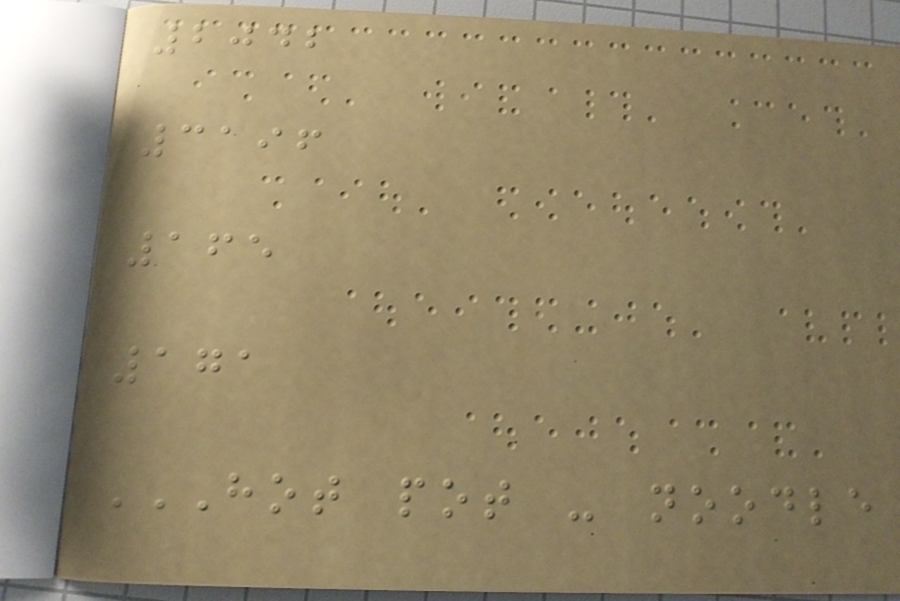2042
3196
165
171
HOT POT - NOODLE
